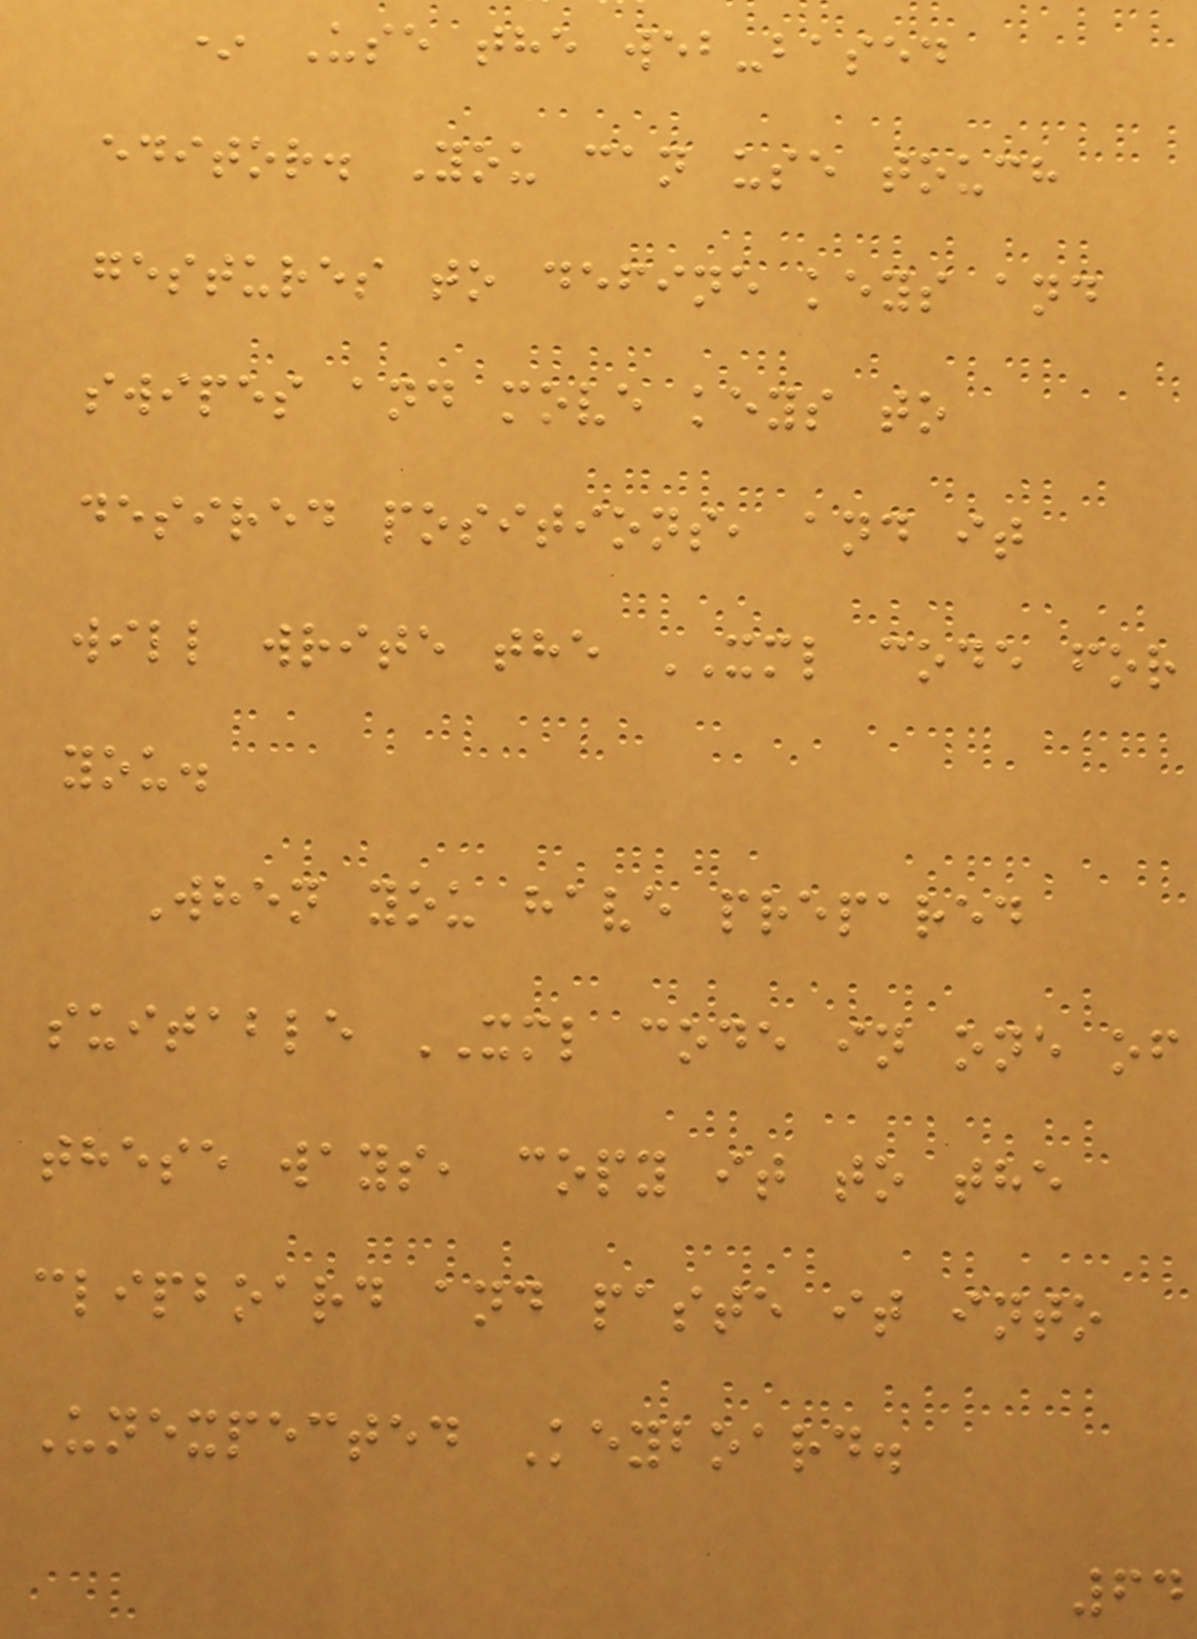* Use the web-based
editor. You can use touch
gestures to define keys and
swipes and move keys to
desired positions, and it
will write the XML code for
you.
When you have prepared
suitable XML code in one of
these ways, copy it to the
clipboard and paste it into
Unexpected Keyboard.
64
